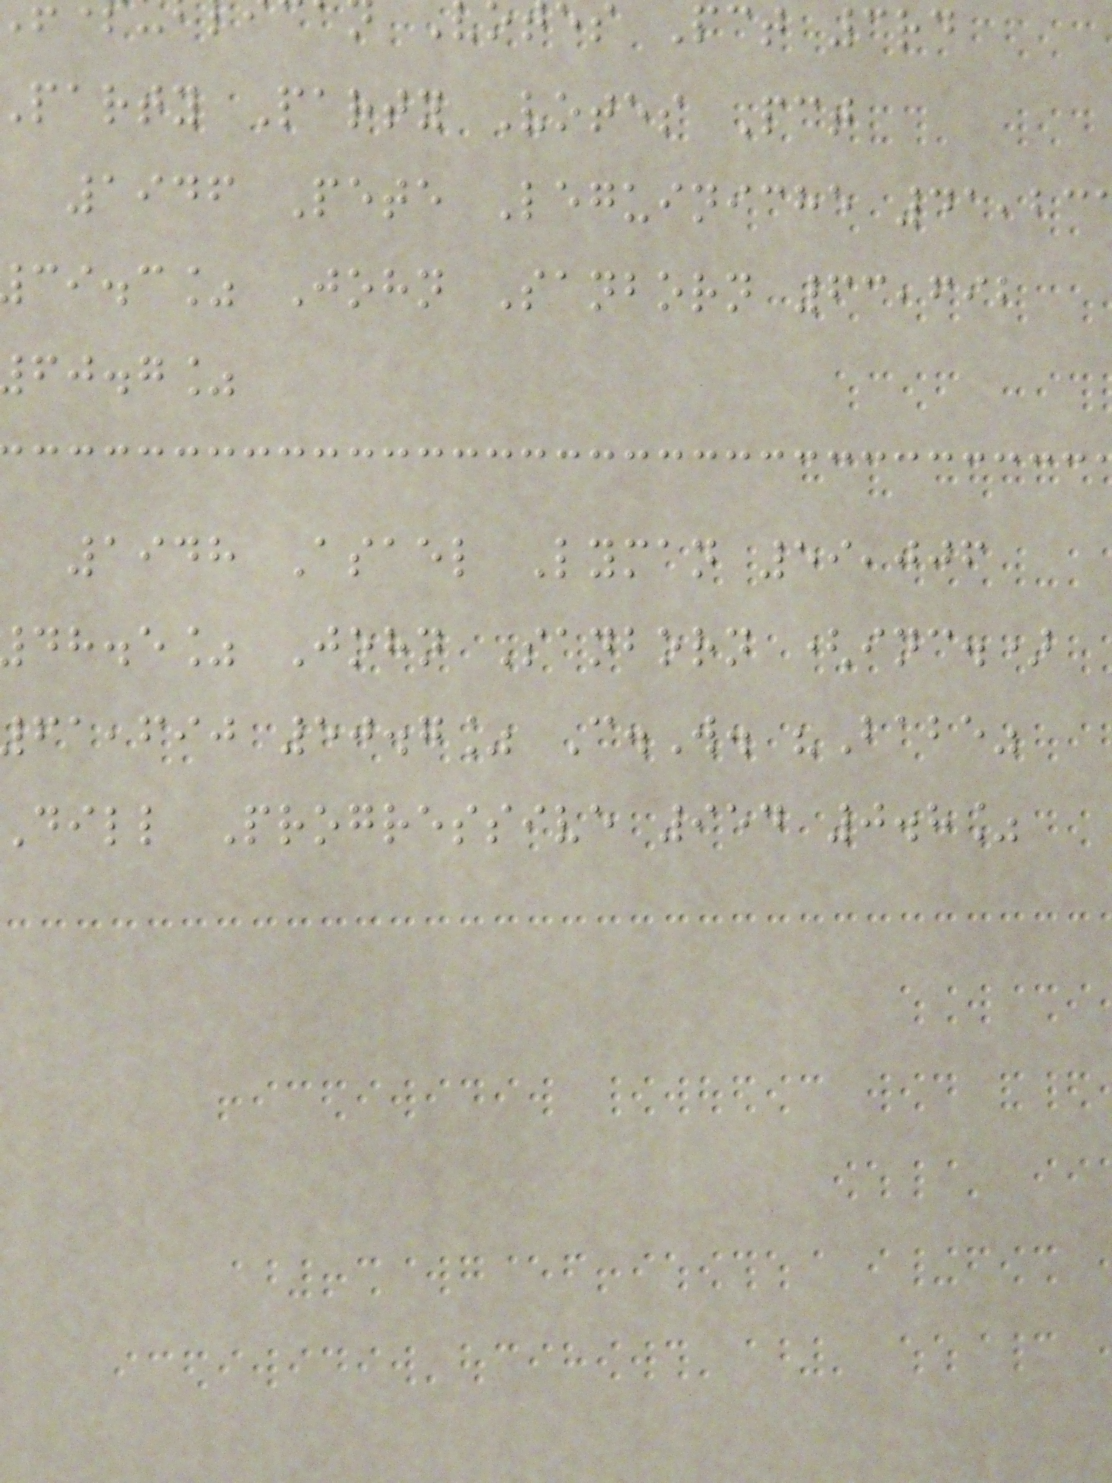es Pct 3rd
party Party Votes Pct
1946 Pete Leguiniche 41,23
ci.c% John Sanborn 63,692
fj.g%
1948 Asael Lyman 59,006
dh.e% John Sanborn (inc.)
,fij 50.7% C.W. "Babe"
dill Progressive 954 0.8%
